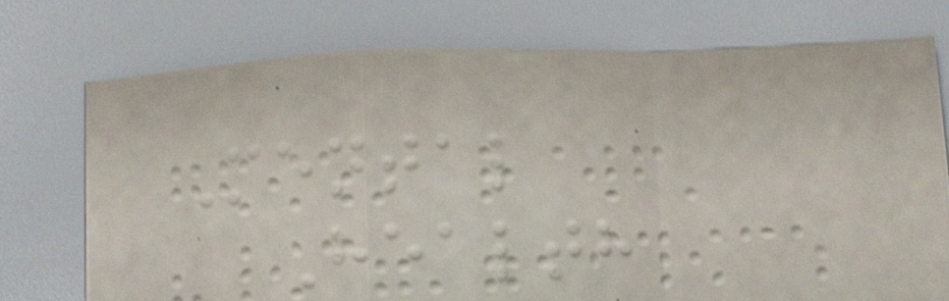Mental
Health
